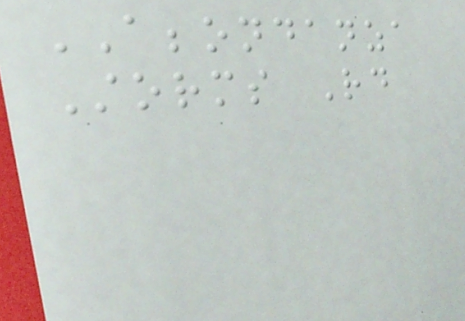ABBONDANZA
Storms Rd
